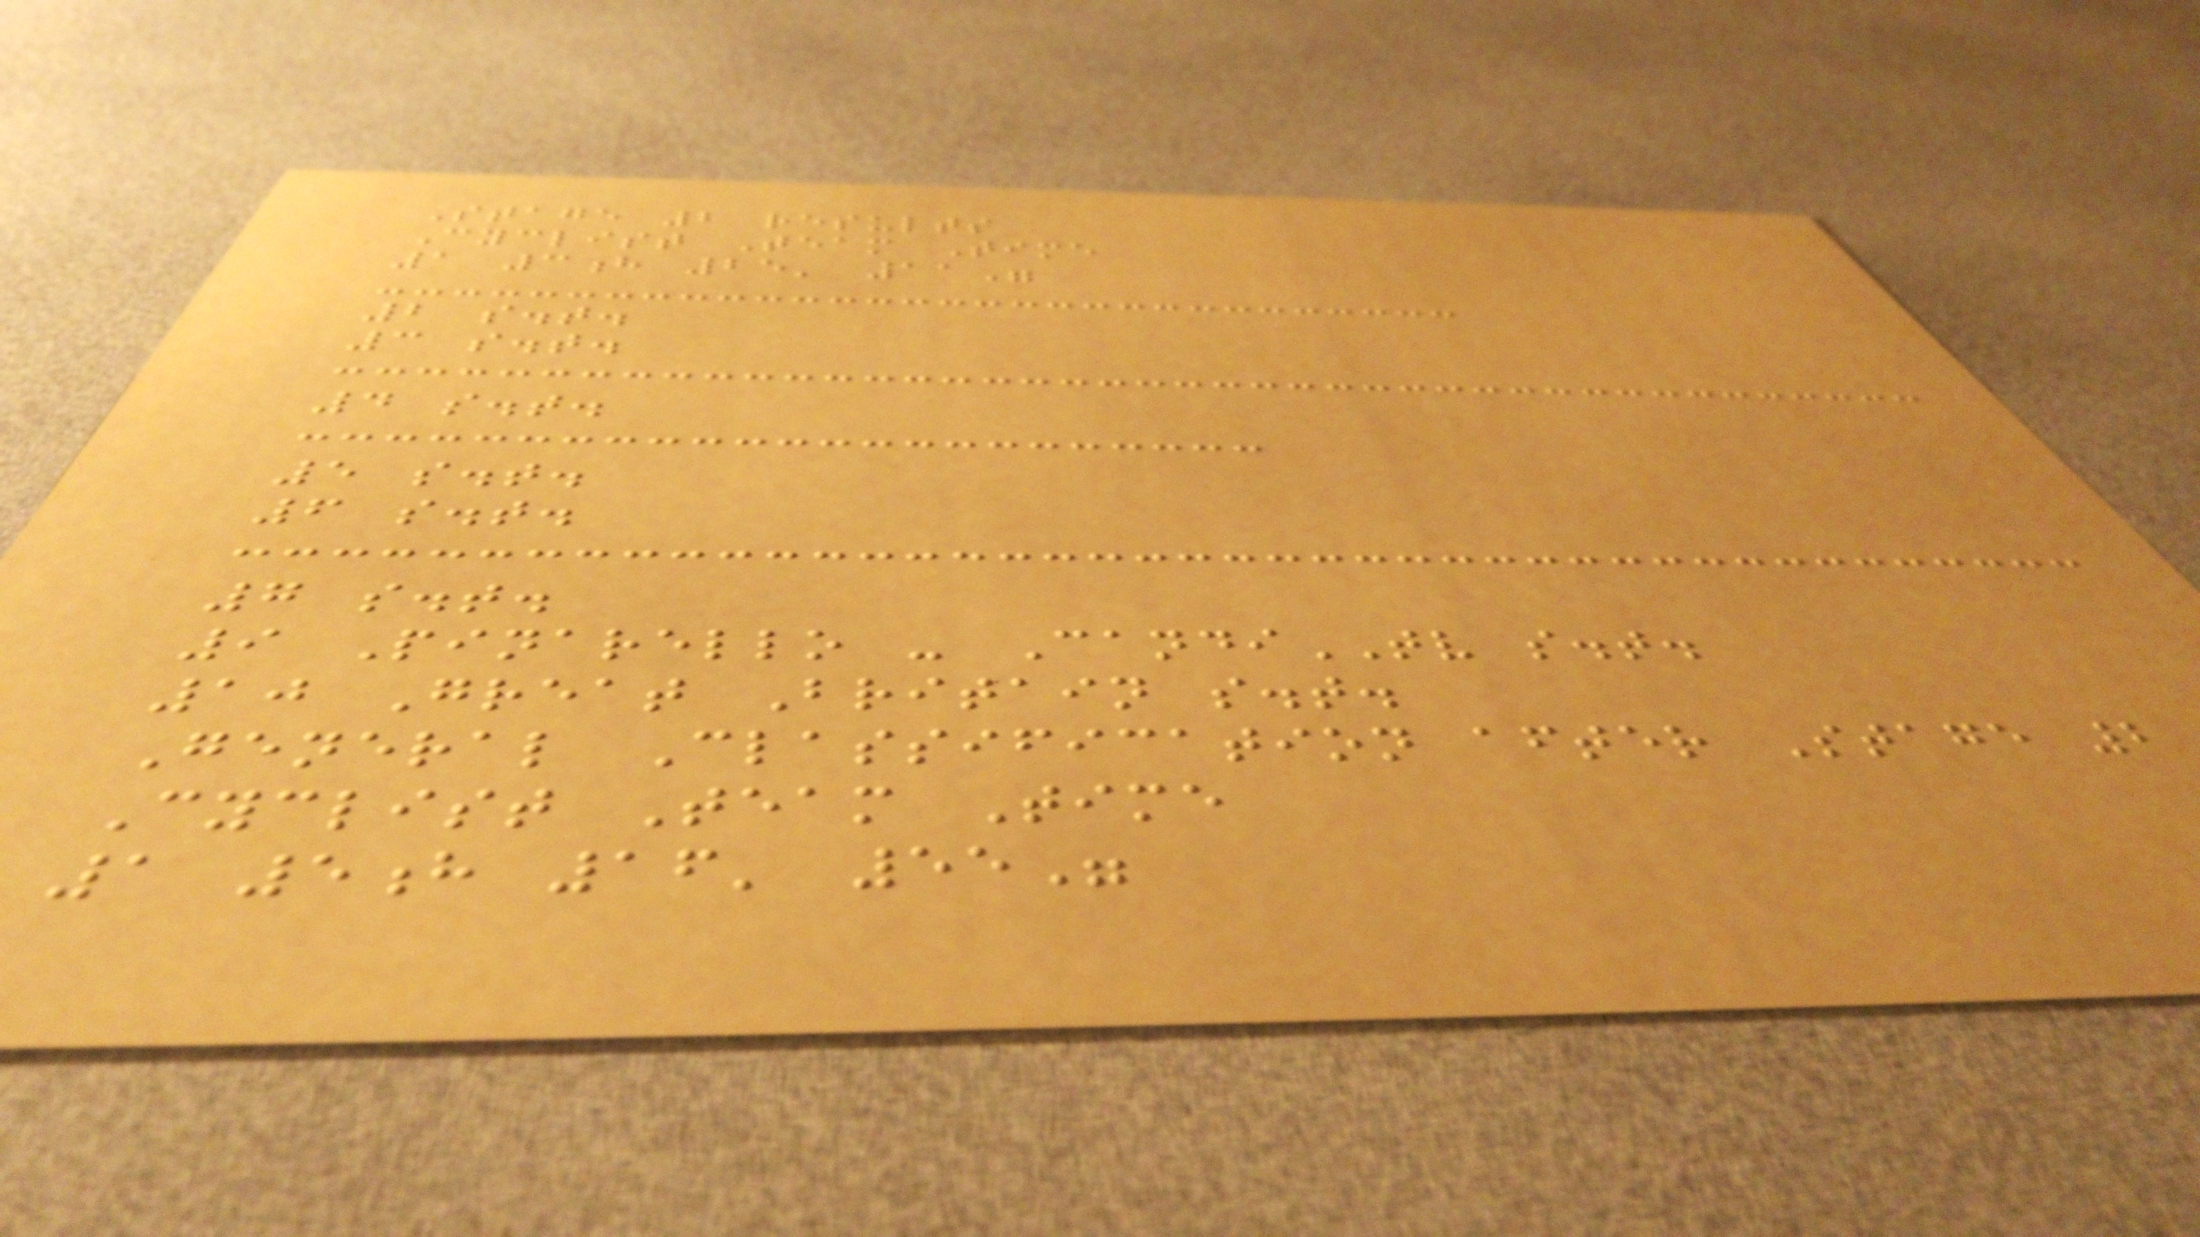Stage 2 results
Cyclist Team Time
1 3h 25' 11"
2 s.t.
3 s.t.
4 s.t.
5 s.t.
6 s.t.
7 s.t.
9 Pinarello - CandiTV s.t.
10 Great Britain s.t.
General Classification after Stage 2
Cyclist Team Time
1 5h 16' 55"
